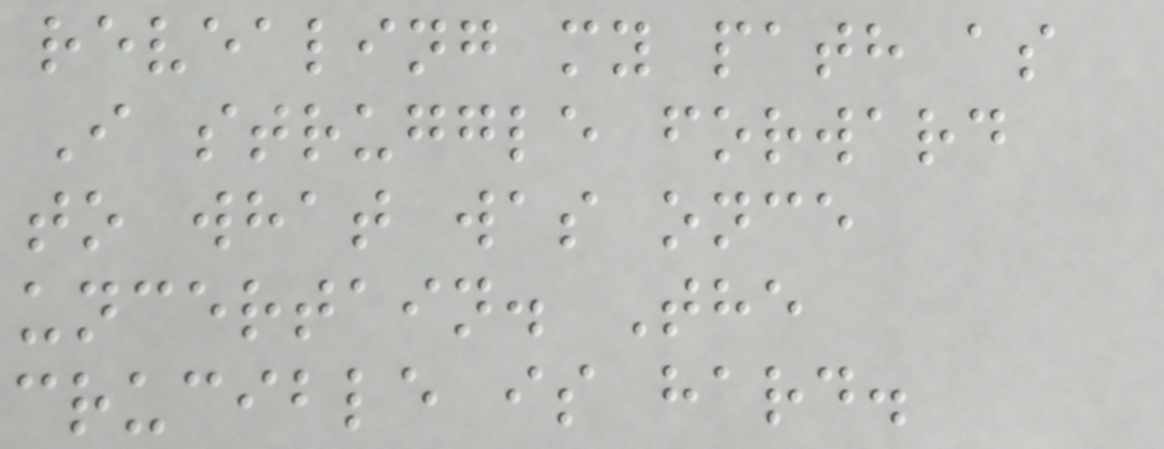revealing my path as
I struggle forward
to what was once
uncertain. The
crucible is hard.
